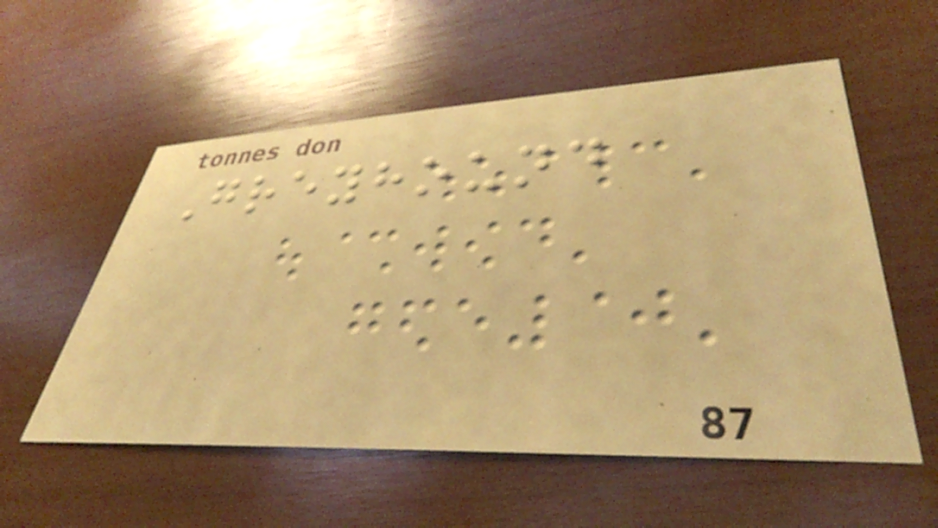Greyhound
